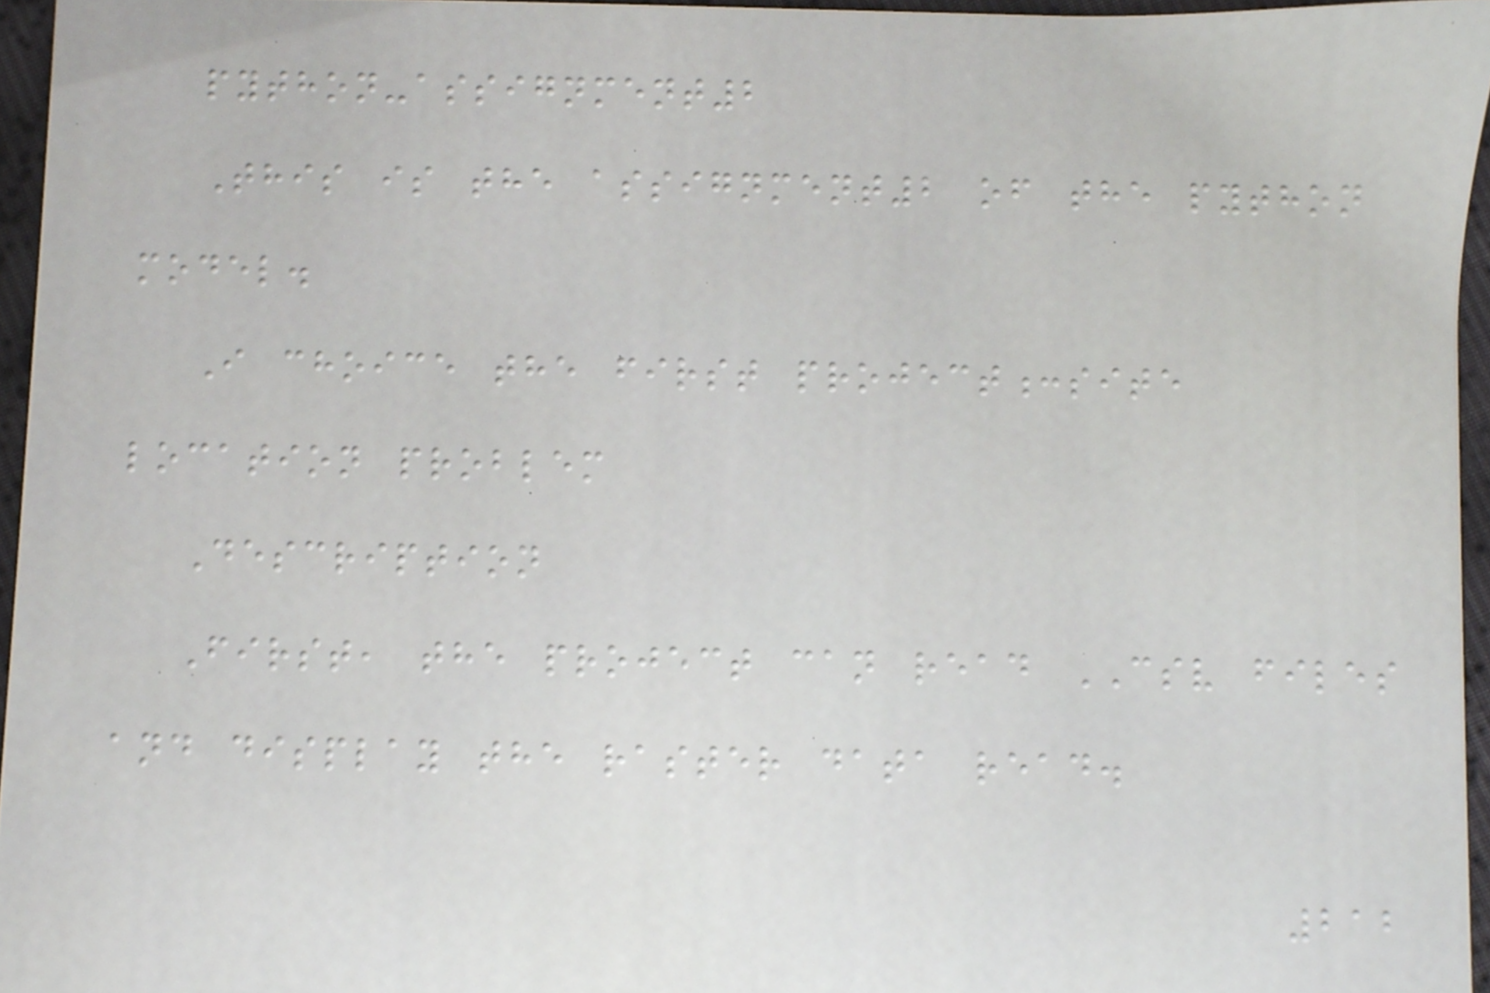python-assignment2
This is the assignment2 of the python
model.
I choice the first project:site
location problem
Description
First, the project can read CSV files
and display the raster data read.
212
